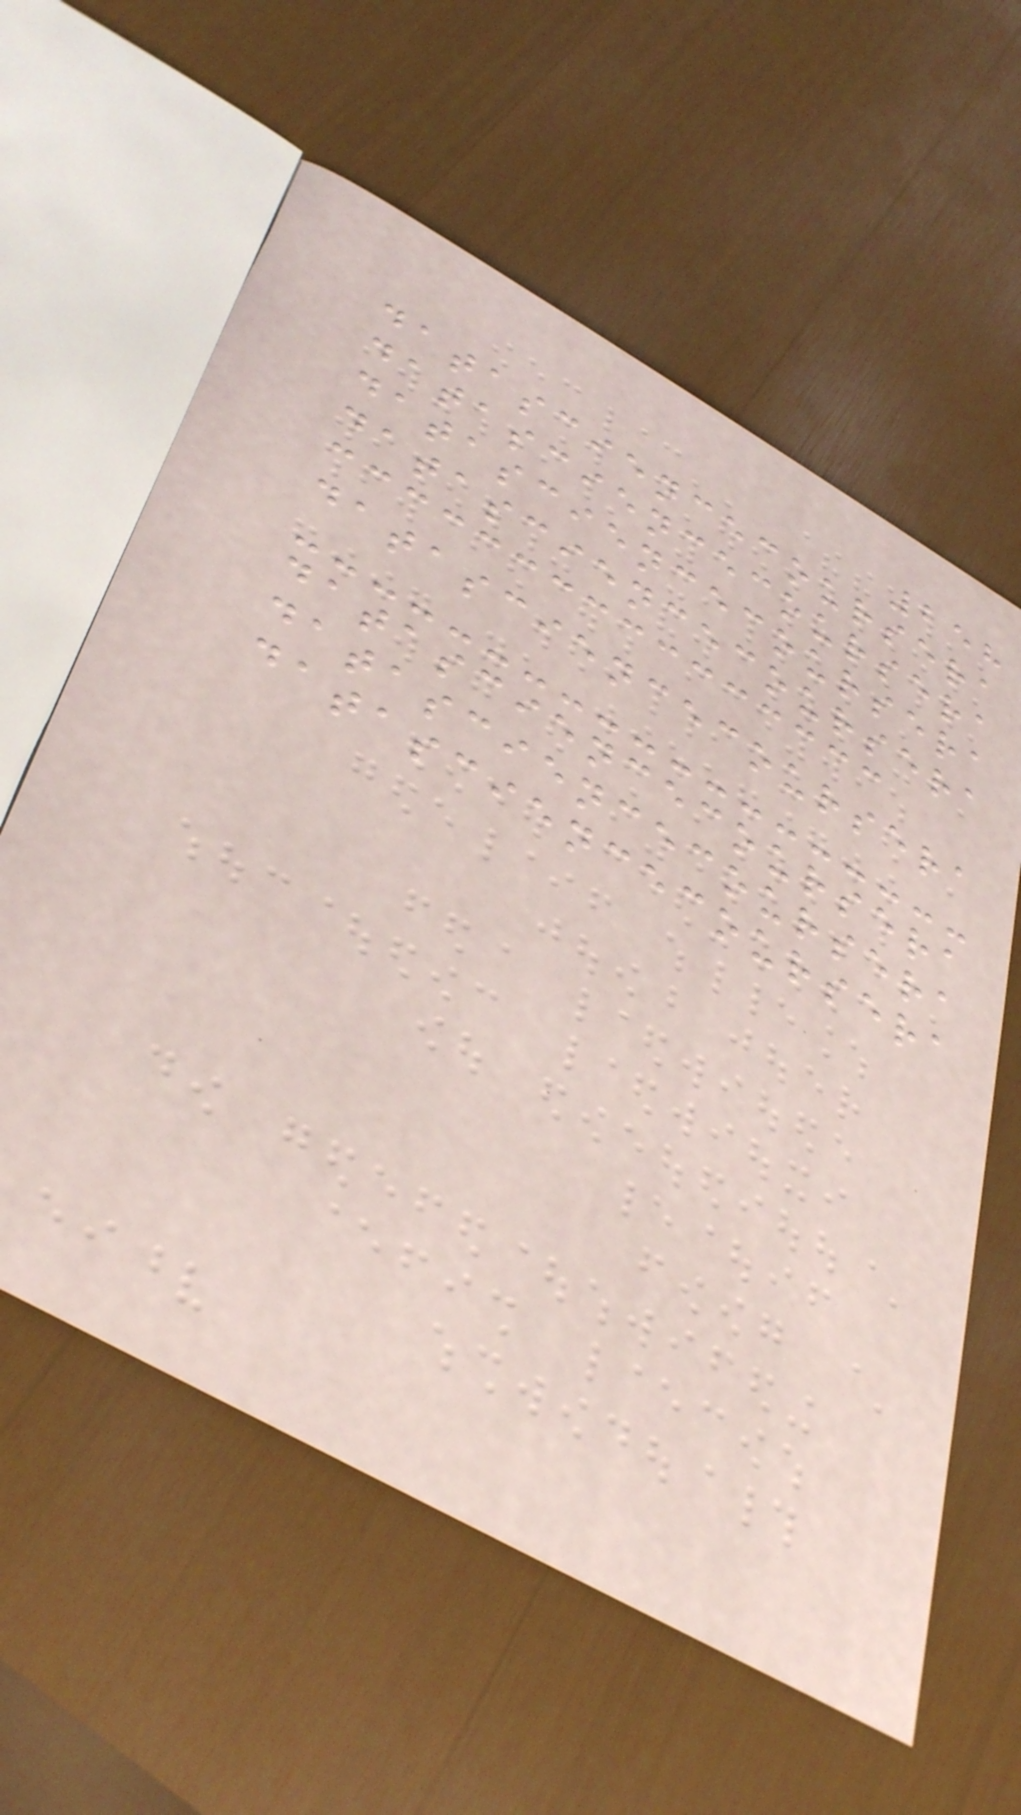258
datasciencecoursera
datasciencecoursera
datasciencecoursera
datasciencecoursera
datasciencecoursera
datasciencecoursera
datasciencecoursera
datasciencecoursera
